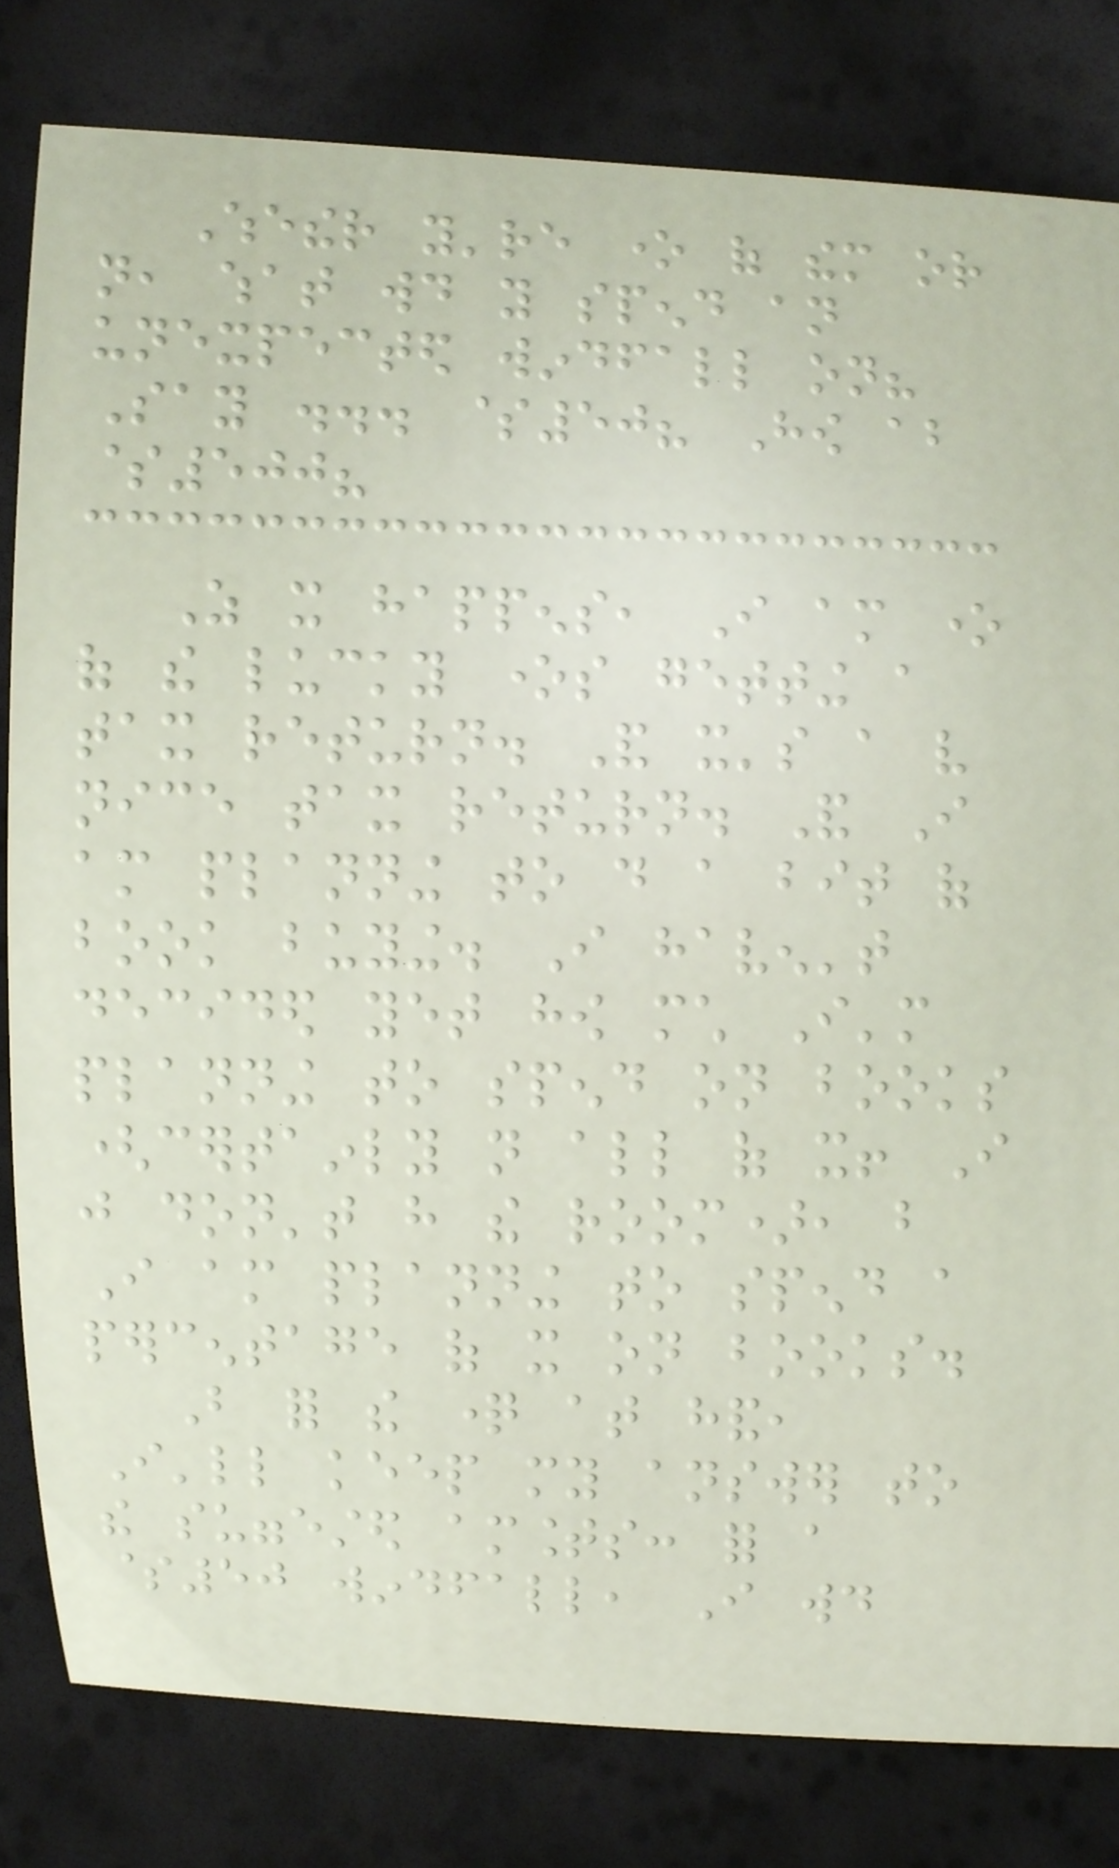Whether you're one of them or
not, what would you spend an
unexpected windfall on?
Say ... $50? How about
$500?
As it happens, I am one
of the lucky ones getting a
tax return. And it's a very
nice tax return. And I
am planning to do a bit of
book buying. I haven't
decided yet how much I'm
planning to spend on books
(certainly not all of it! I
just don't have the room), but
I am planning to spend a
percentage of it on books.
But for the question at hand,
I'll keep my answer to
the suggested amounts: for a
$50 windfall, I would
